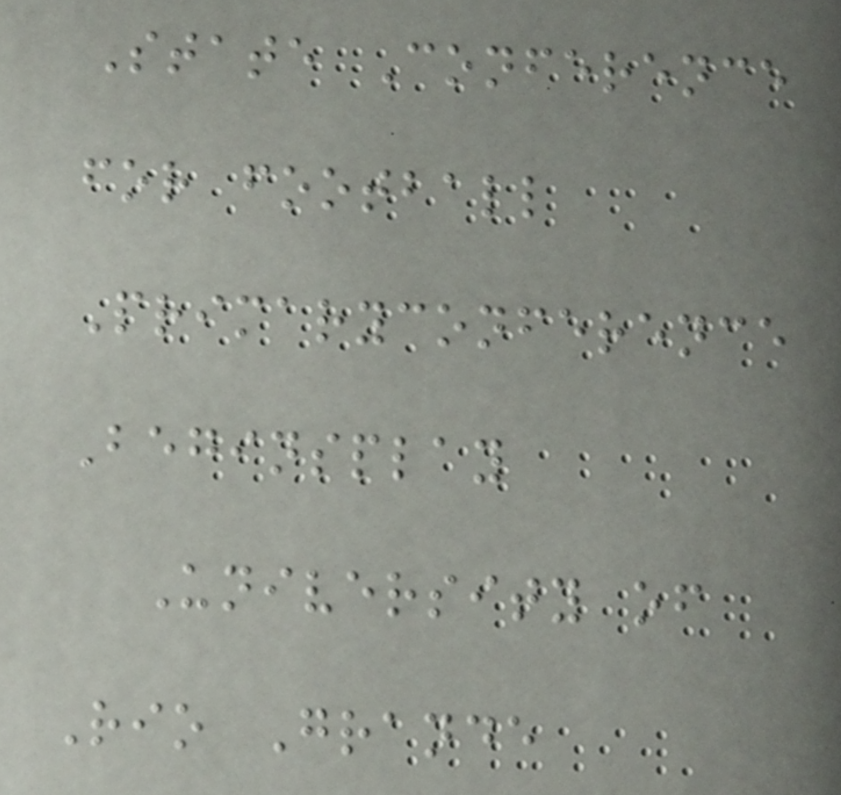State Conference
for football
Primaryconference
Beginsplay
University of
Rio Grande
